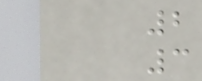2
3
